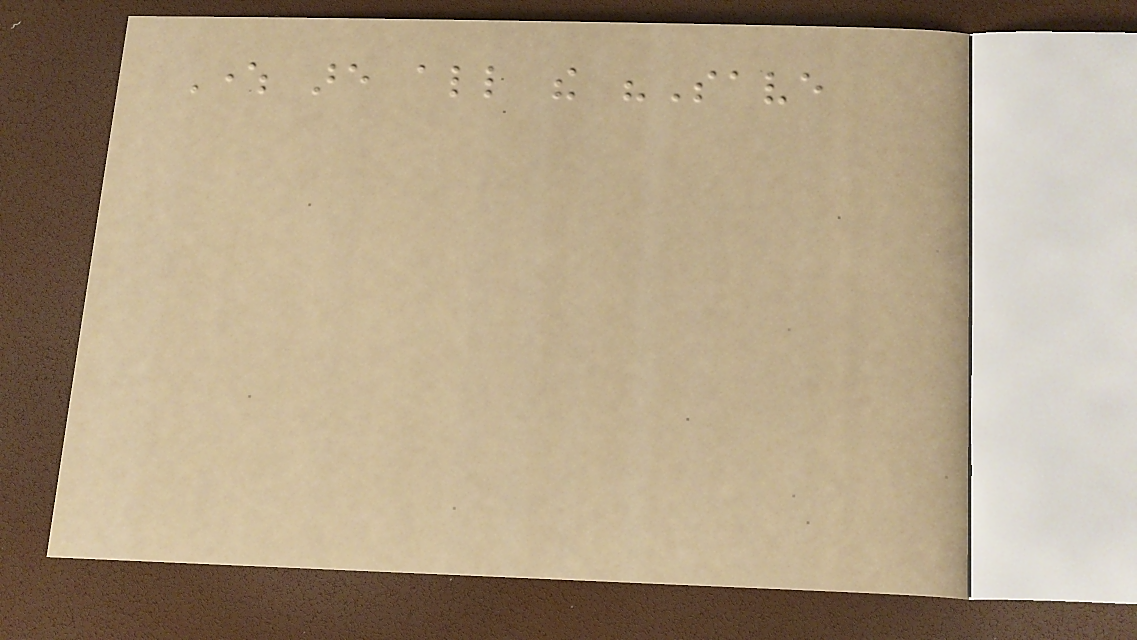Where are all the "Save
